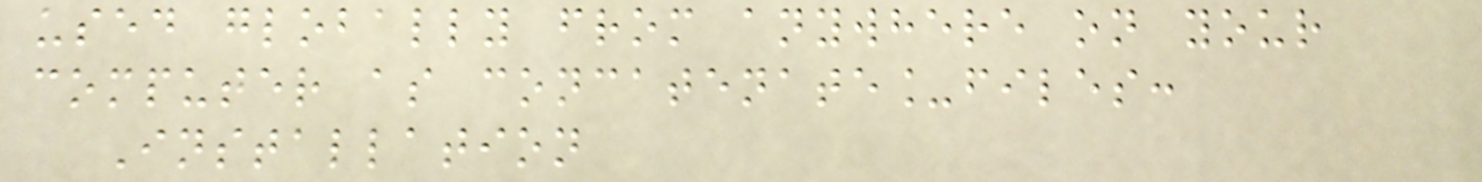used globally from anywhere on your
computer as concatenate_files:
Installation
